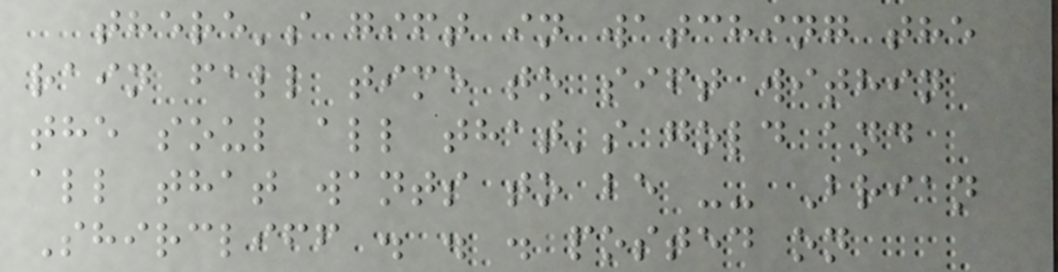there's gift in watching the
rain fall time to sift within
the soul all that's gold and
all that wants to be -- Brian
Shircliff . . . posted on
